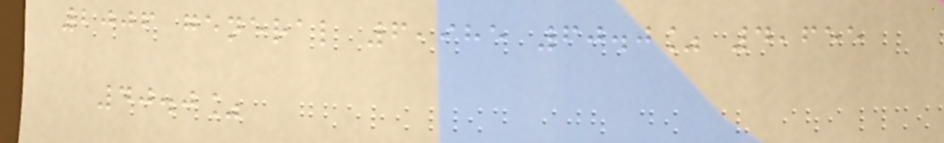2006 general 6,985 60.0% 4,655
40.0%
